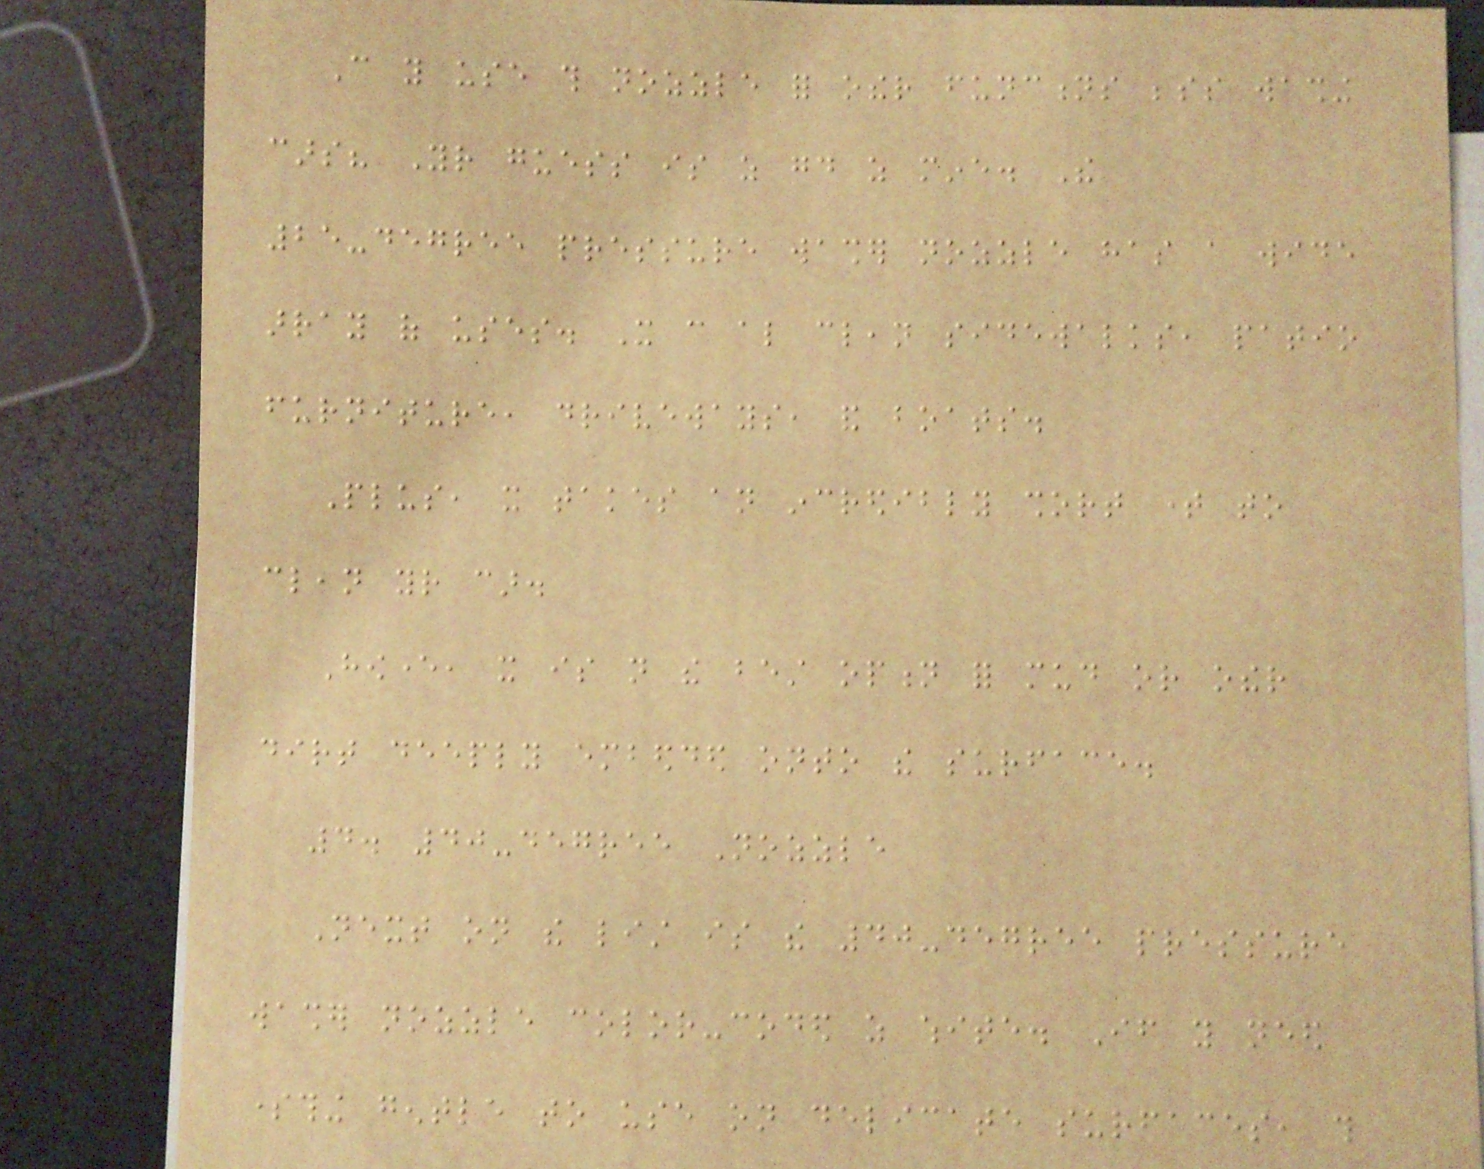Can you use this nozzle for other functions besides washing
cars? Your guess is as good as mine. The
25-degree pressure washer nozzle has a wide
array of uses. It can also clean sidewalks, patio
furniture, driveways, and boats.
Plus, it takes an incredibly short time to
clean your car.
However, it is not the best option for mud or other
dirt deeply embedded onto the surface.
4. 40-degree Nozzle
Next on the list is the 40-degree pressure
washer nozzle color-coded as white. If you need
something gentle to use on delicate surfaces, this
